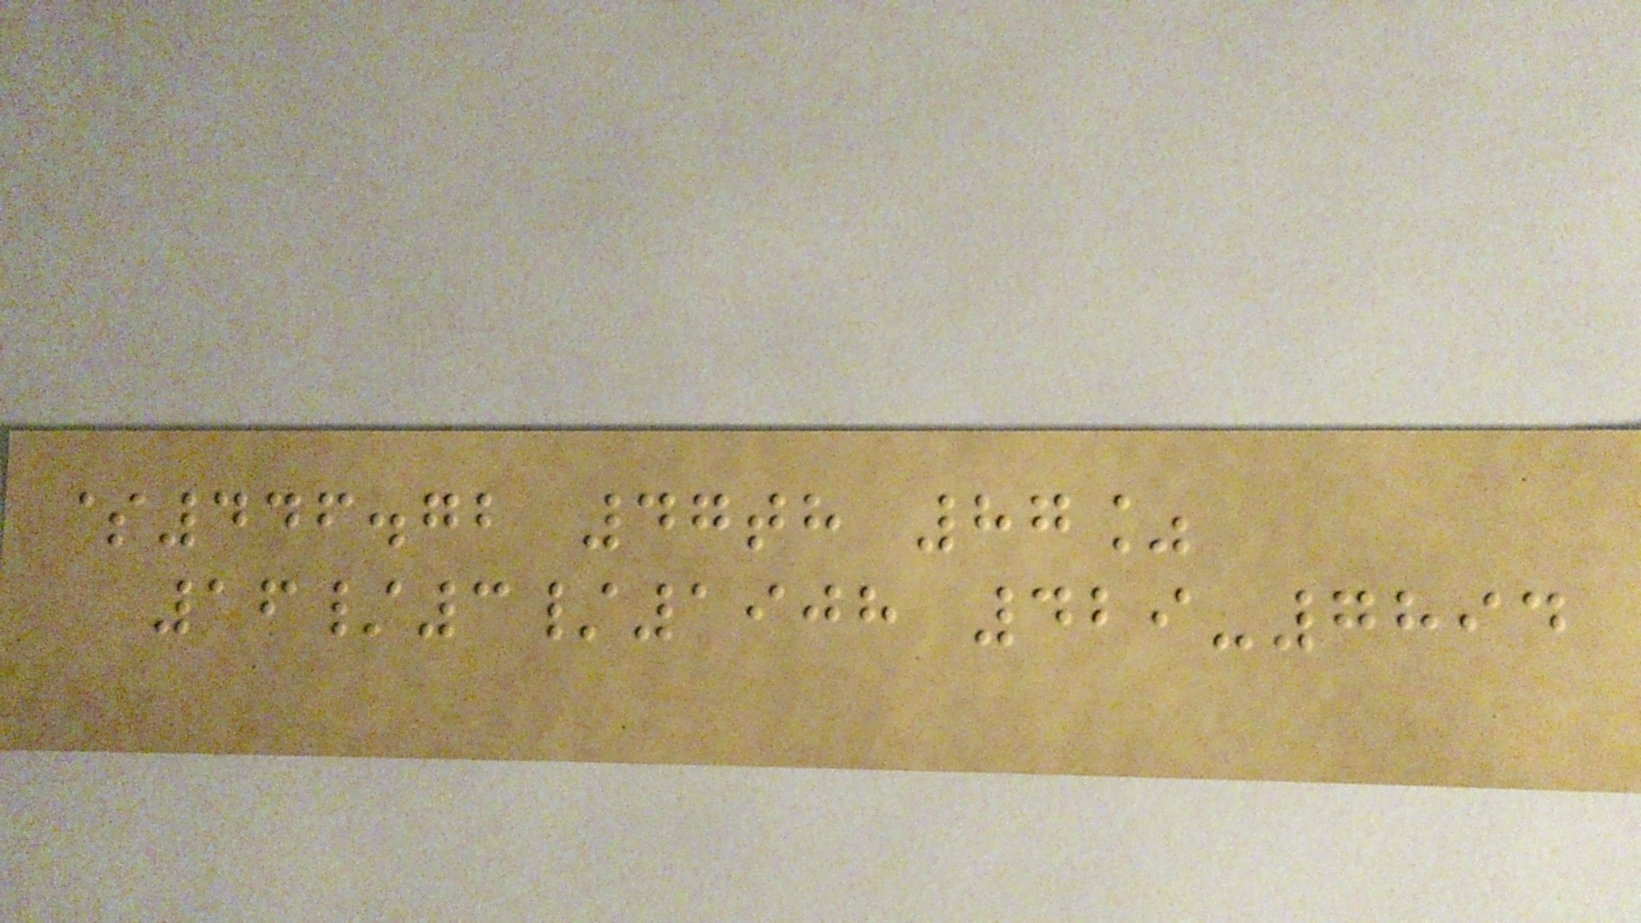$446.72 47th 87%
16/3/1908 429-7894
